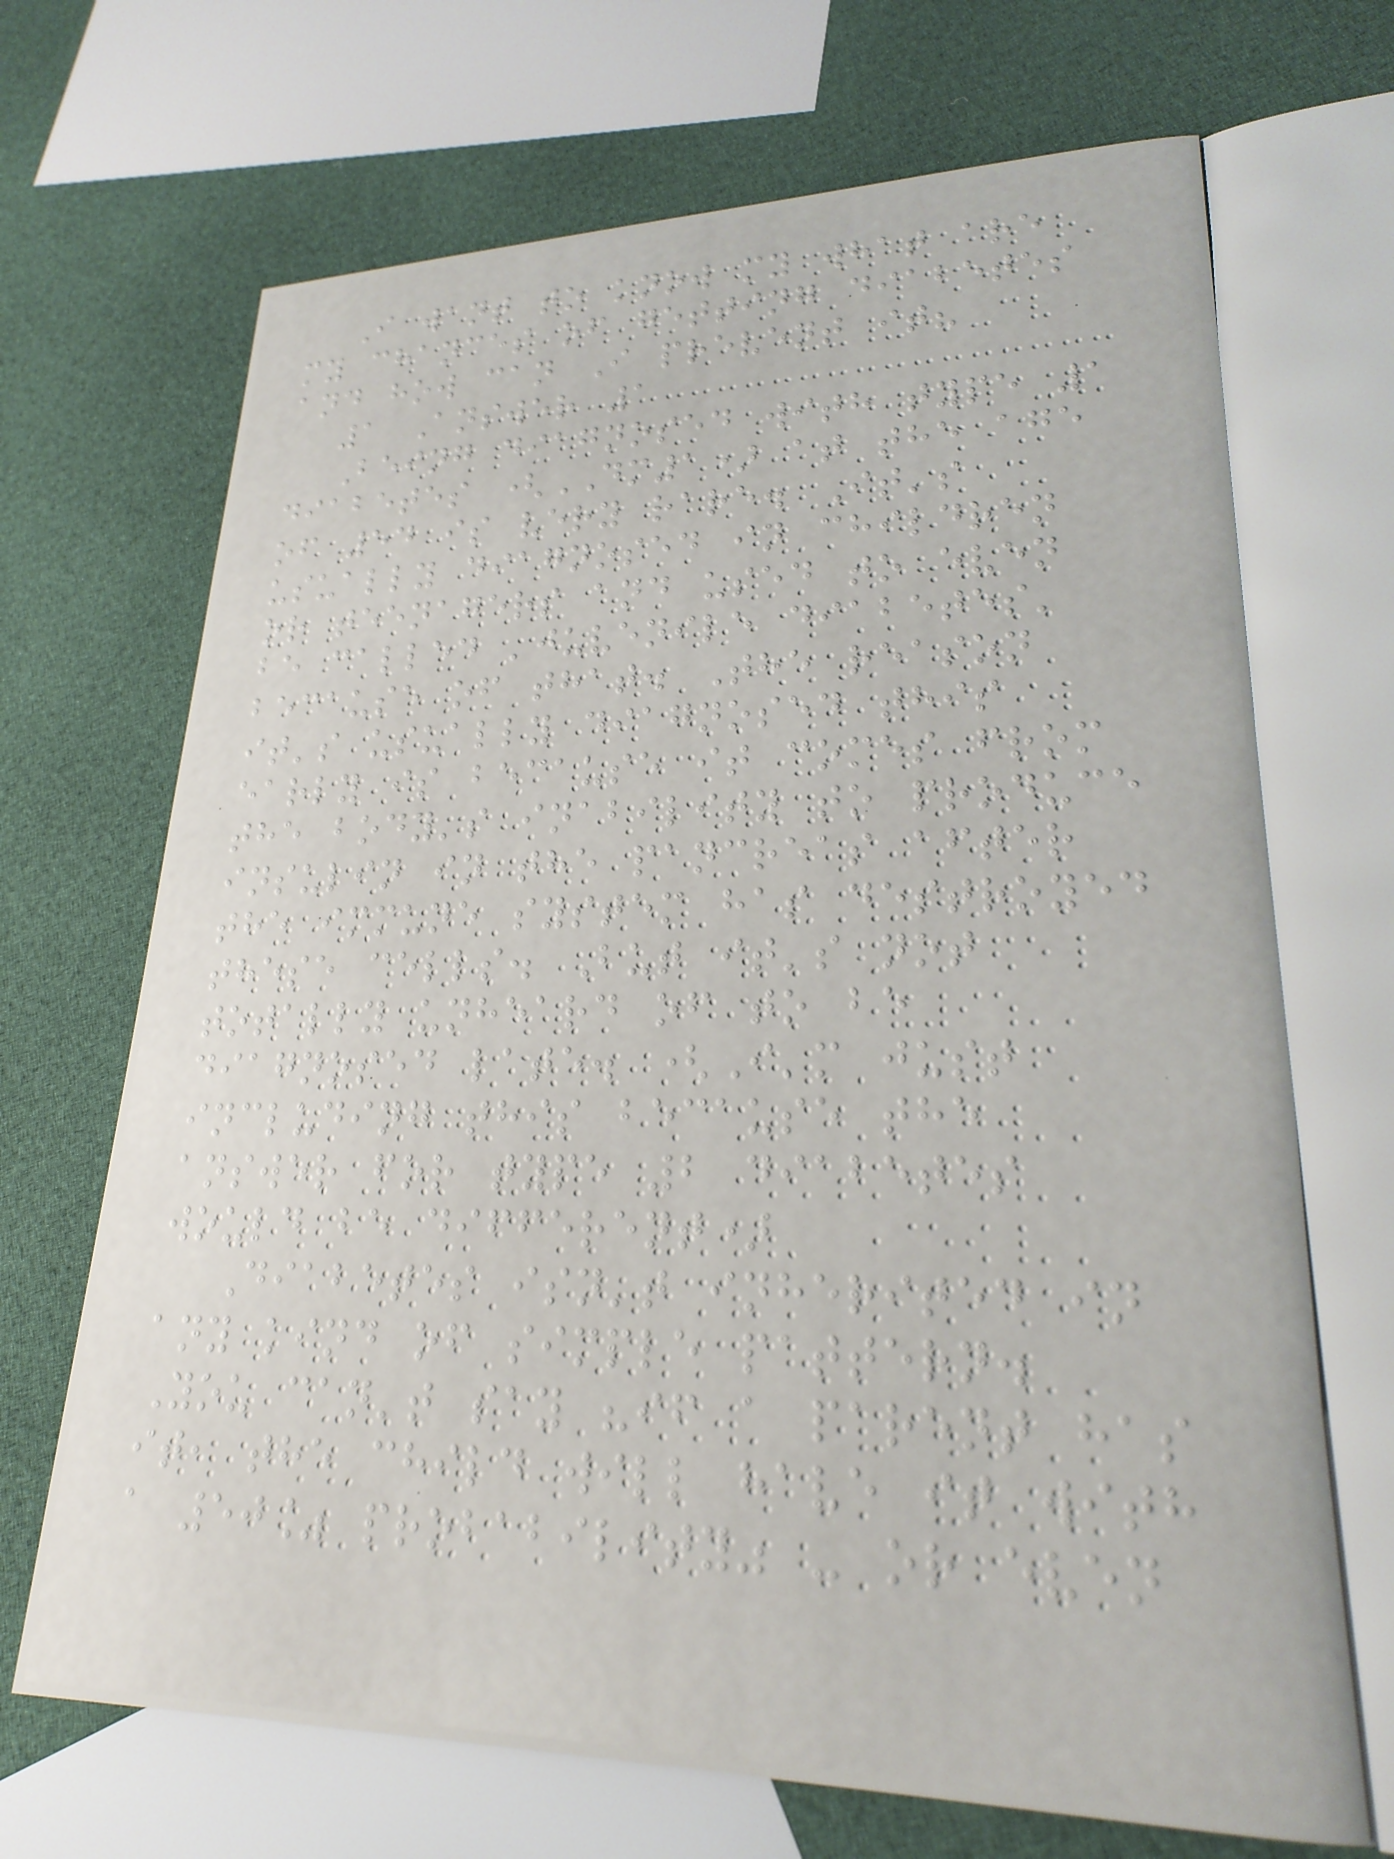I want to know my what are
my chances of getting diabetes
and how can I prevent it?
1 Answer 1
Being diagnosed with type 1
diabetes (DM1) at the age
of 54 is very rare. It's
usually diagnosed in children
or teenagers and used to even
be called 'juvenile diabetes'
because of that. The reason
it's usually diagnosed this
early is because it comes from
the body's inability to produce
insulin in the pancreas after
the immune system has destroyed
these cells. But it's not
totally unheard of to be
diagnosed late. (I'm just
including this because the
answer for type 2 diabetes
would be different)
Diabetes isn't inherited in
any kind of simple pattern.
You can't say "if a parent has
it, the child will have it with
a 50% probability" - or even
